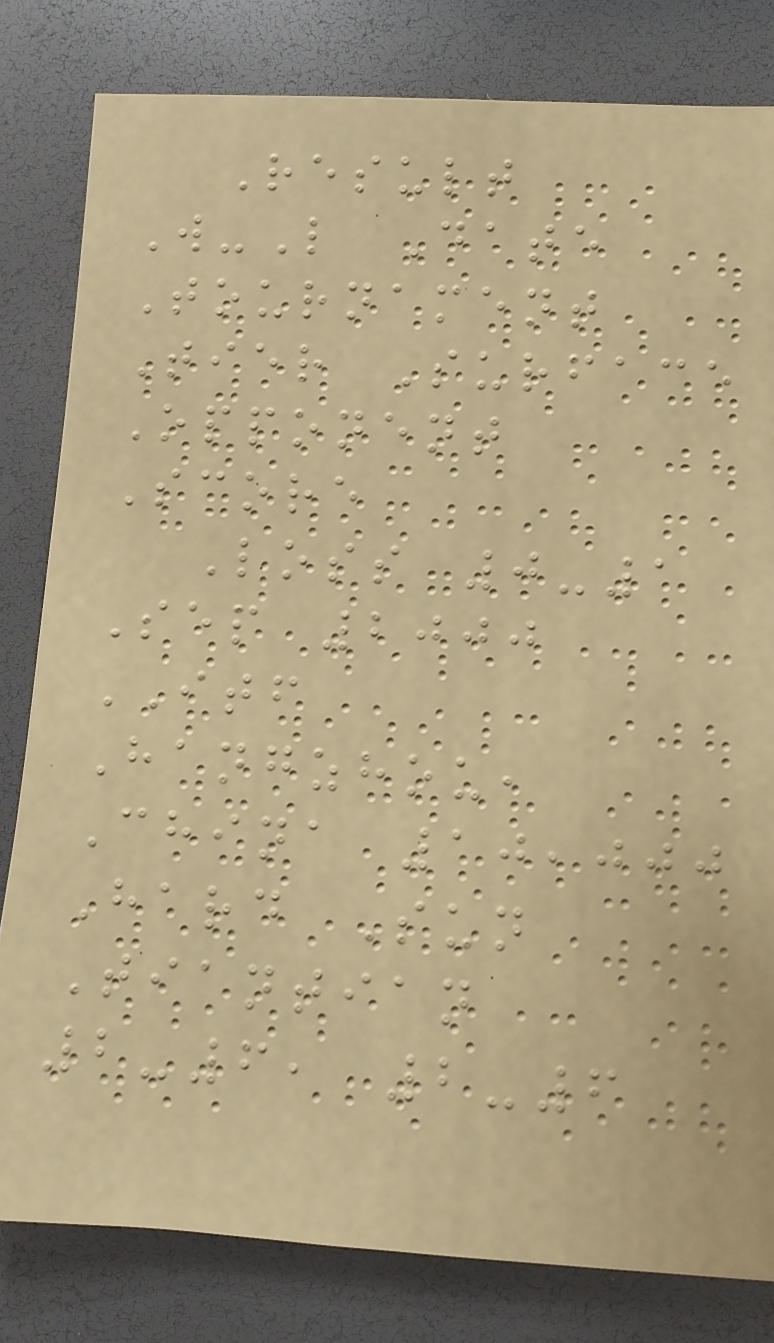Result
W-L Date
Tournament
Tier Surface
Opponent
Score
Loss 0-1
Sep 2000
ITF
Hangzhou,
China 10,000
Hard Sun
Tiantian
2-6, 2-6
